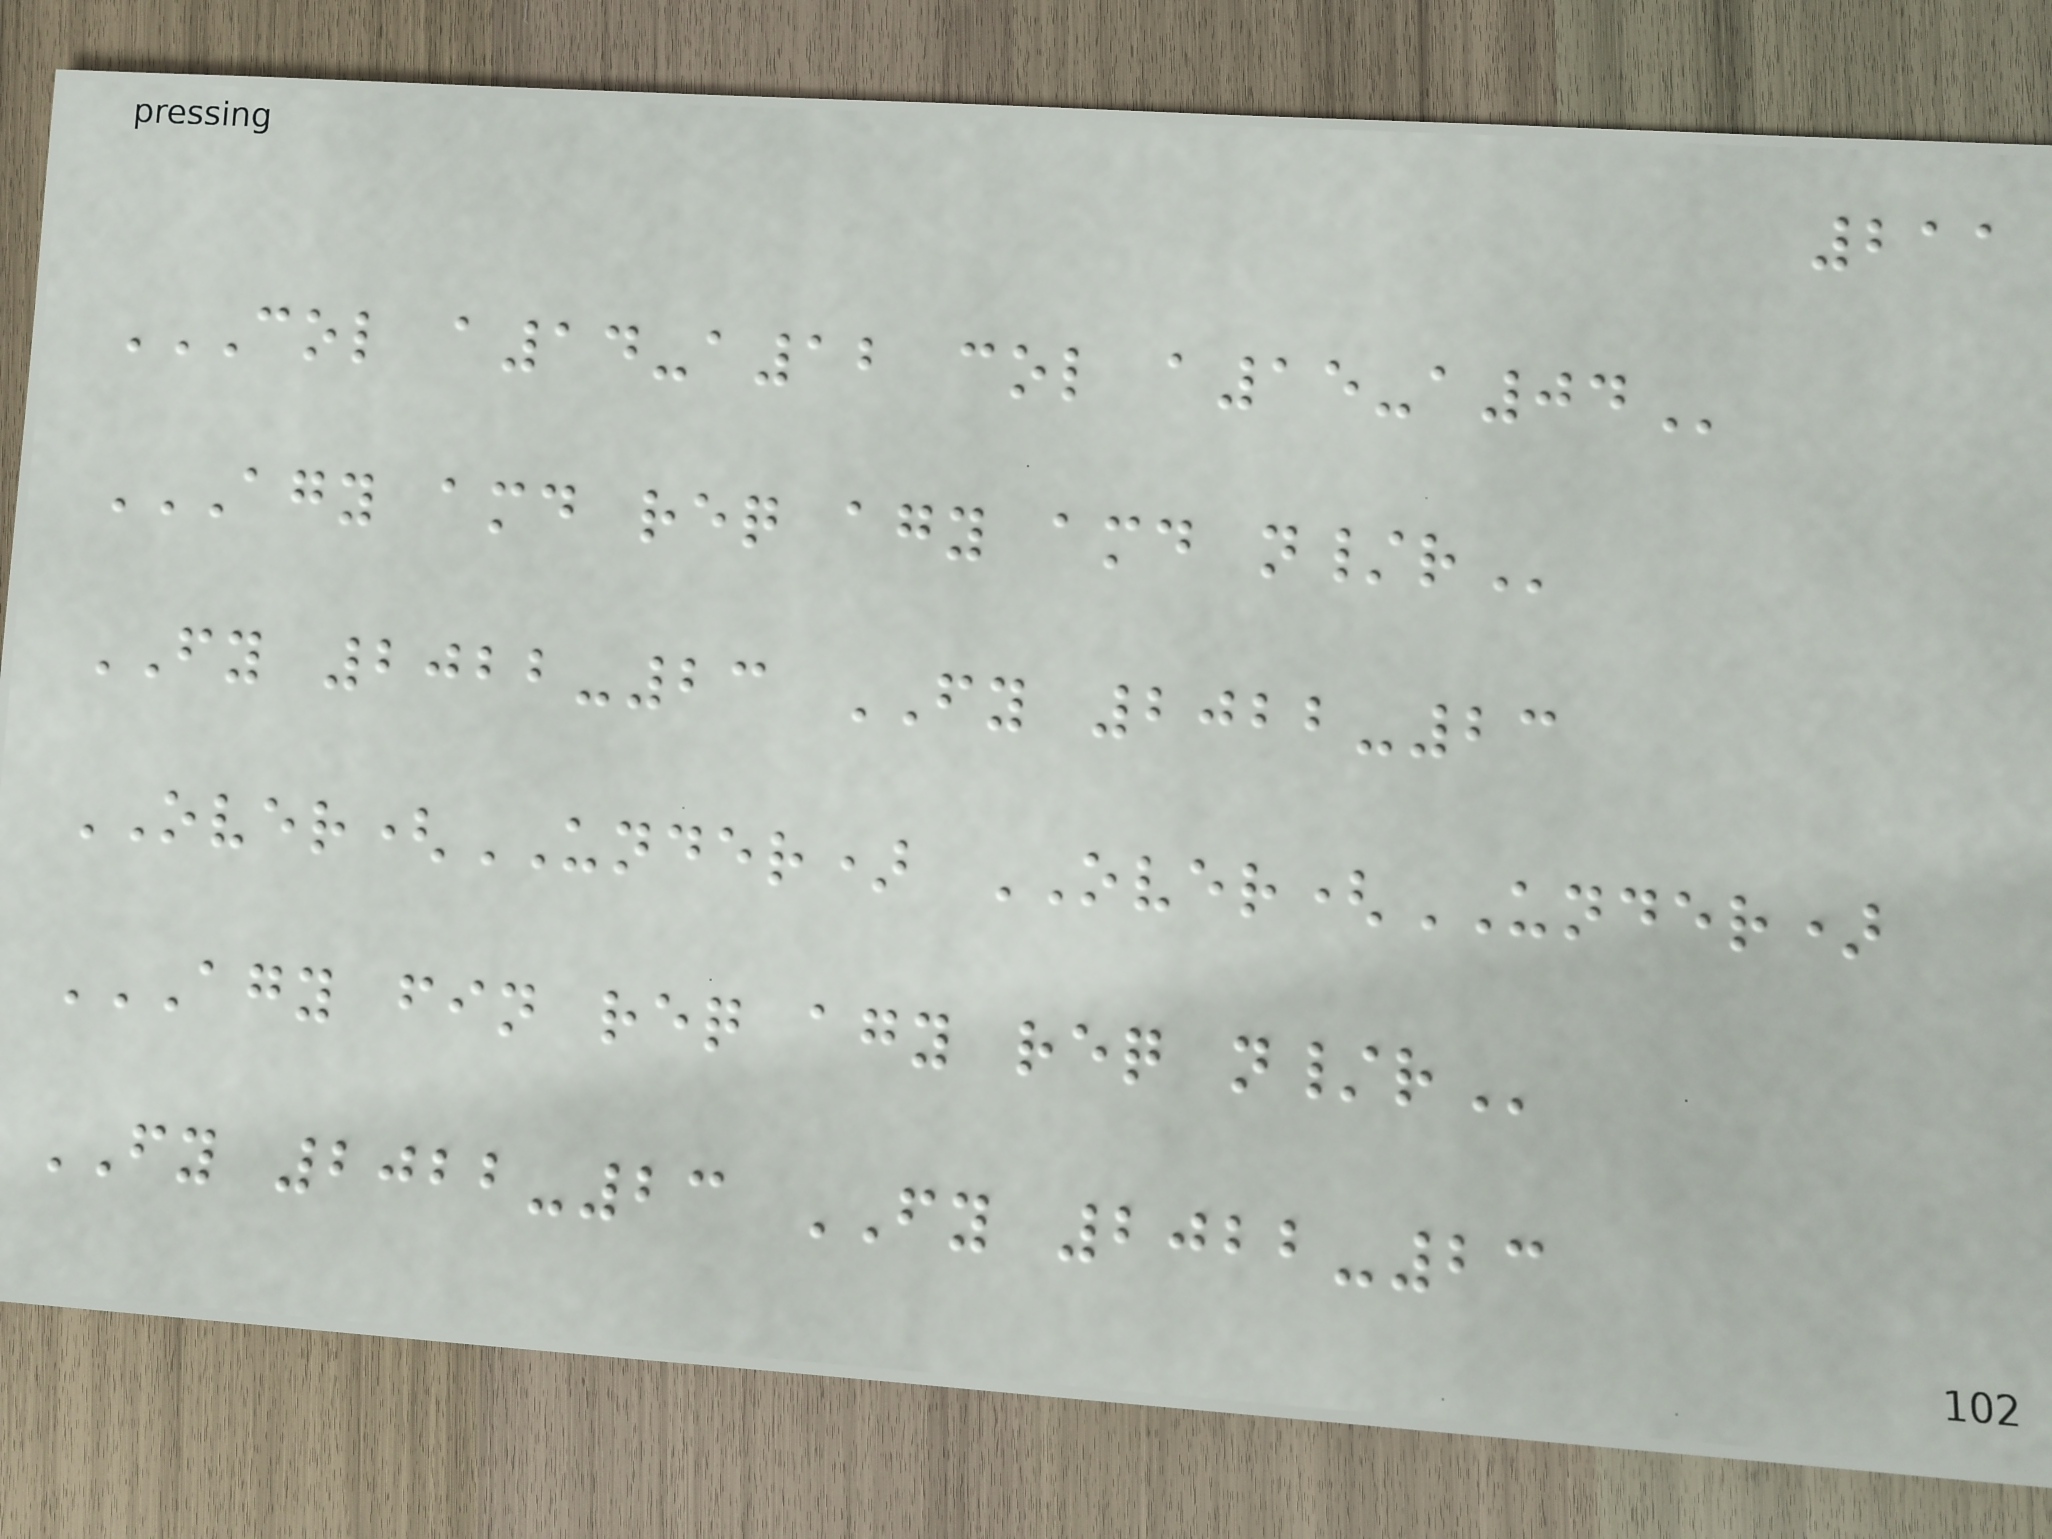211
COL A14-A12 COL A15-A04
AGY AMD REQ AGY AMD N/R
FY 2022-23 FY 2022-23
OVER(UNDER) OVER(UNDER)
AGY FIN REQ AGY REQ N/R
FY 2022-23 FY 2022-23
